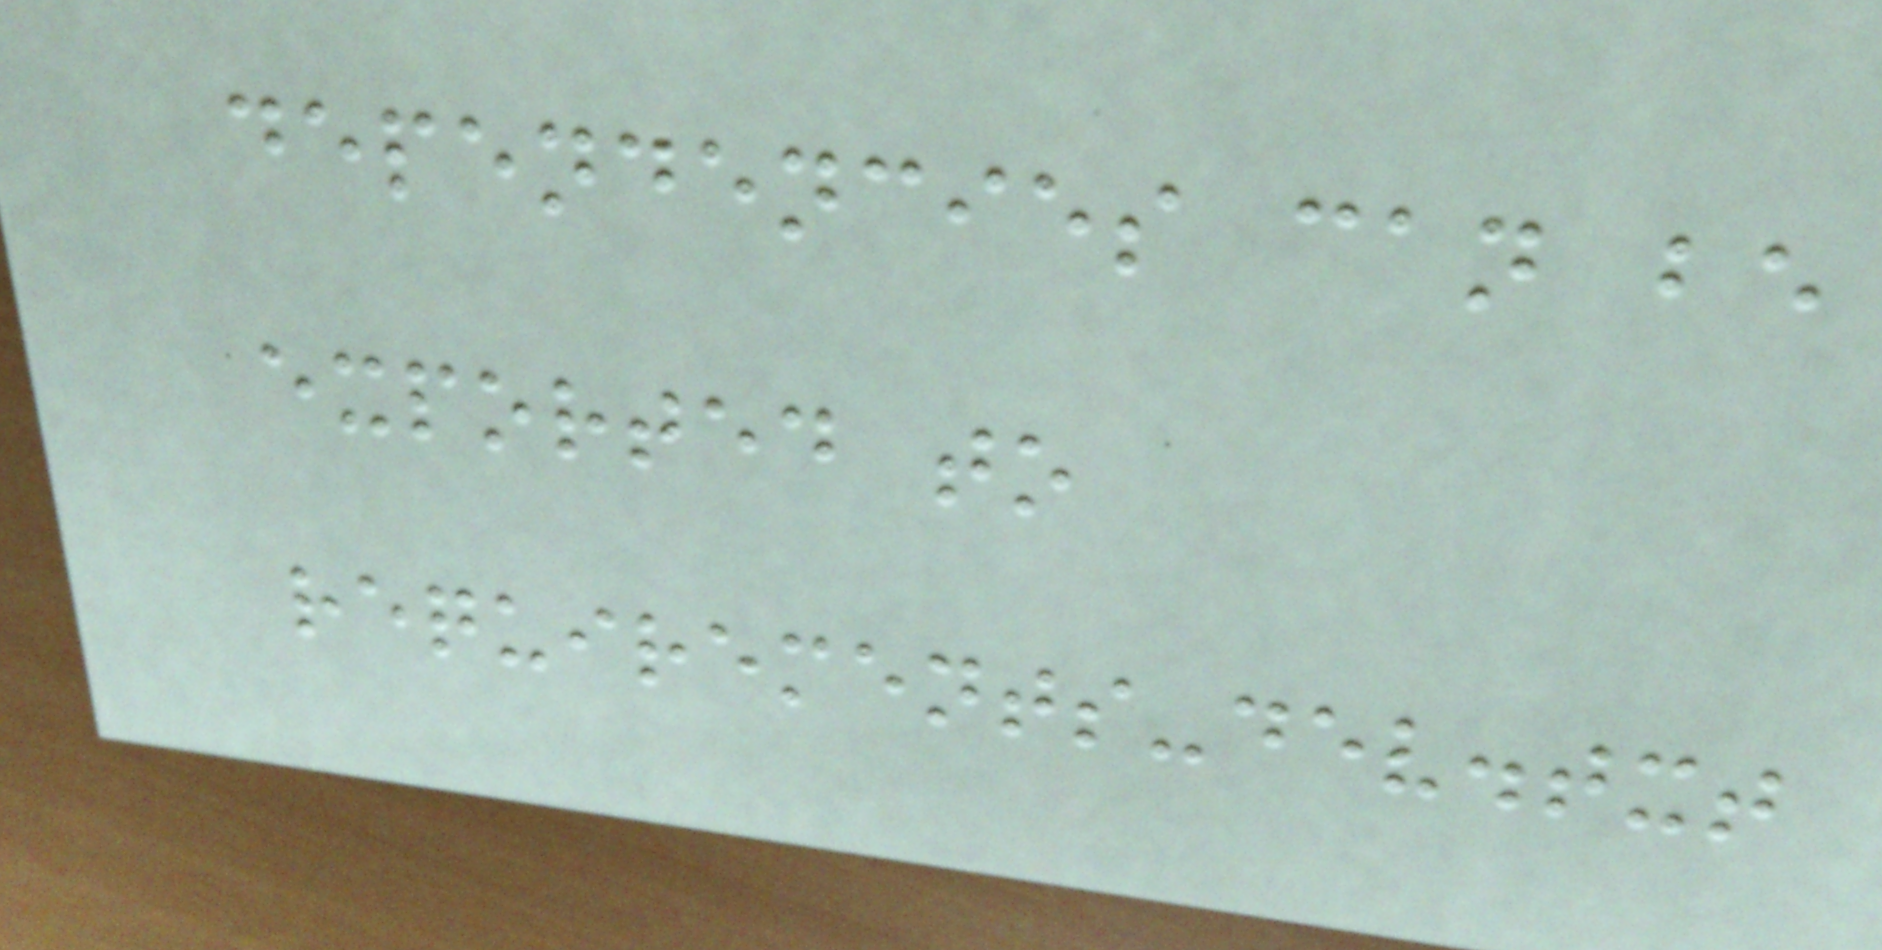dependencies can be
exported to
requirements-dev.txt
